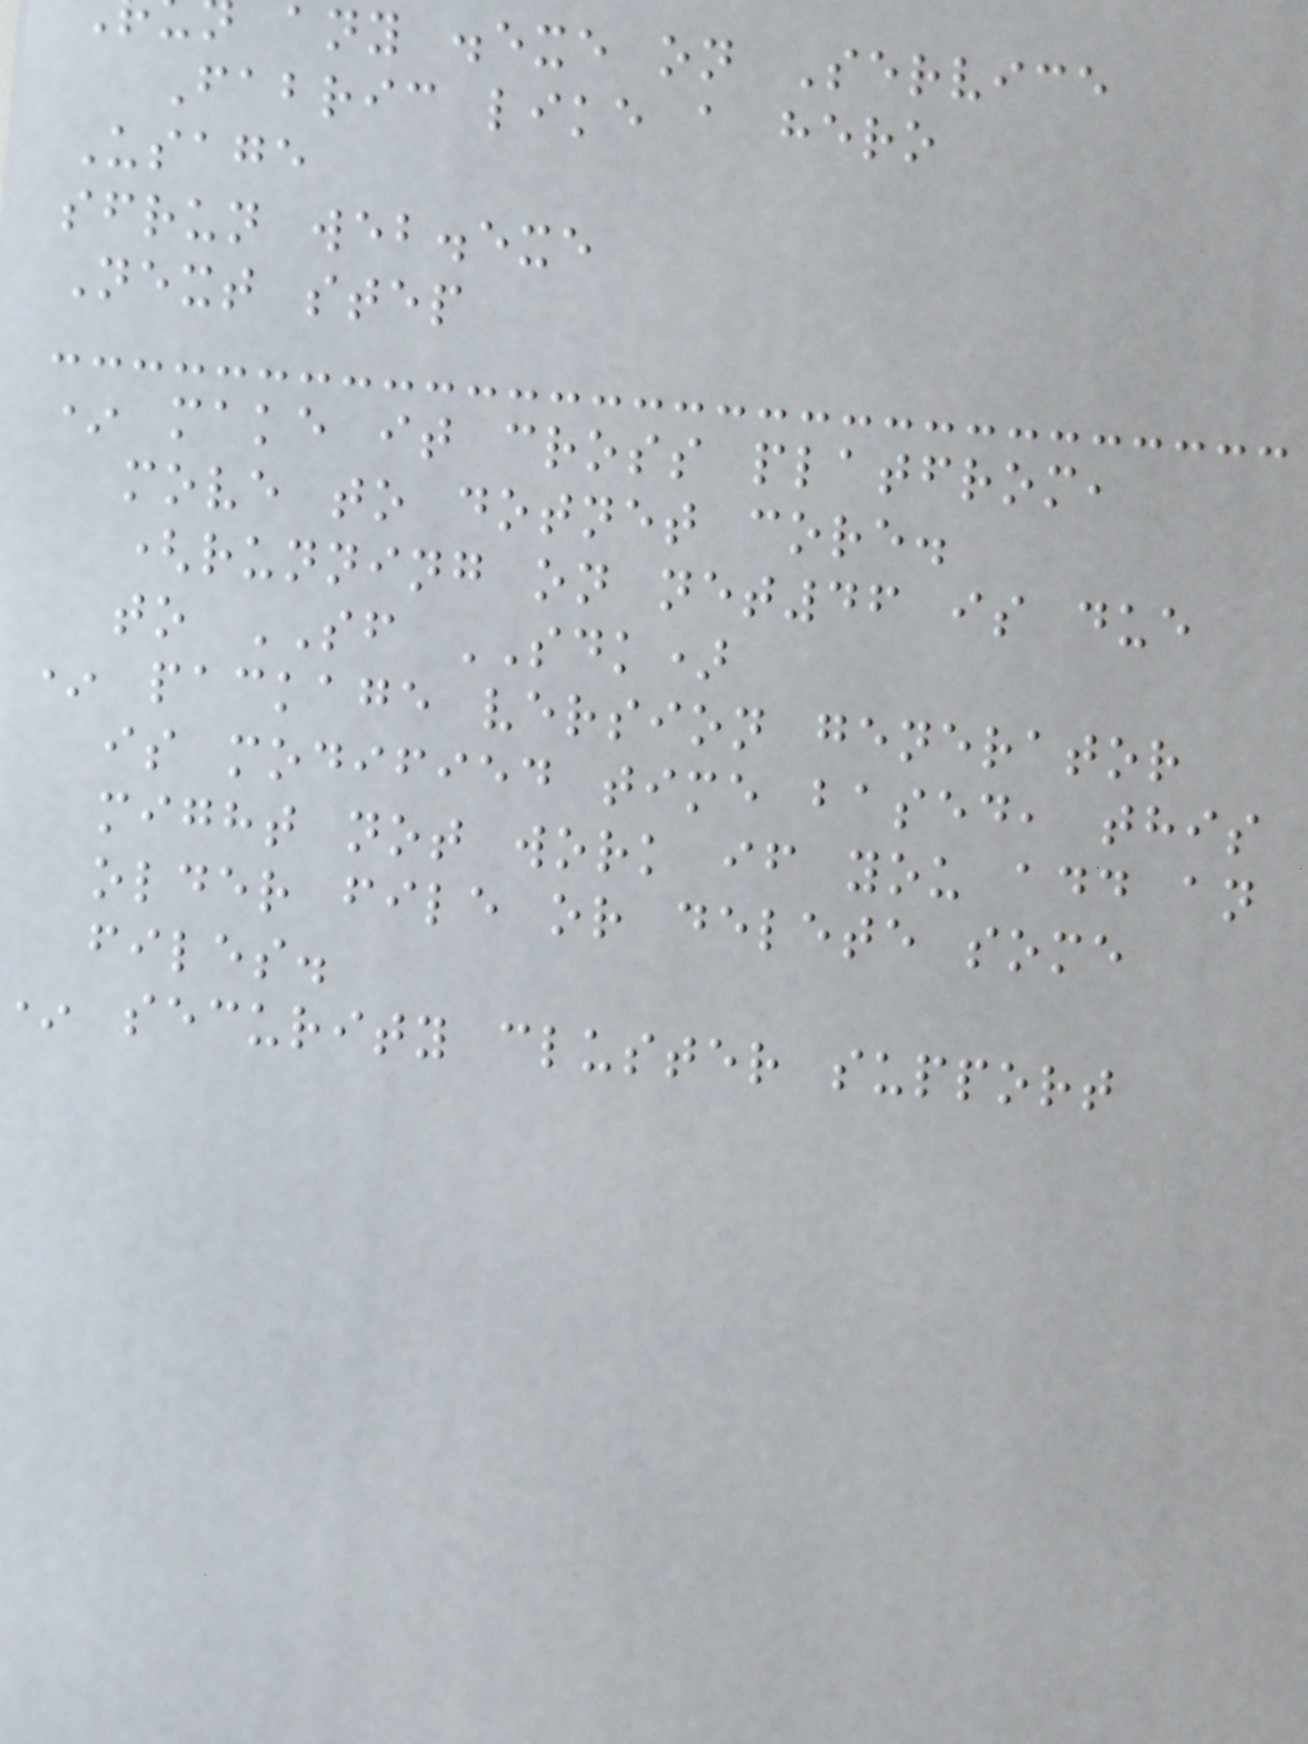any .exe on Service
Fabric like a hero
Usage
sfrun web.exe
Next step
* make it cross platfrom,
move to dotnet core.
(running on net46 is due
to SF SDK)
* package version generator
is modified time based, this
might not work if you add an
older file or delete some
files.
security cluster support
